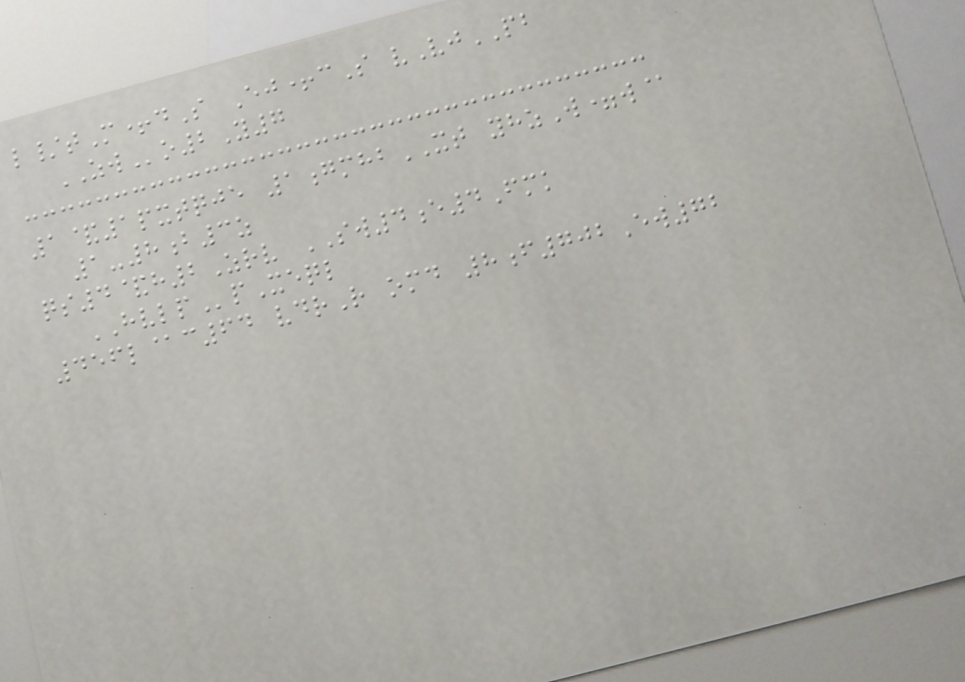l/tM+dS Ej+cS vVjPB
ZWo2Y7
1&1pxtqje 1gmhbXT yhzW=w@
1-8b3z
qs4&h2Zrv SW4e4Fmk
HVLPpXeql
456l@c64 vdrR omd 8f702Ew72
